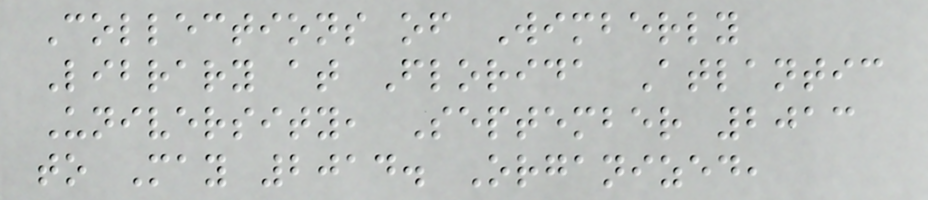Collections of Wimberly
Library at Florida Atlantic
University, September 2013
to May 2014. Organized,
